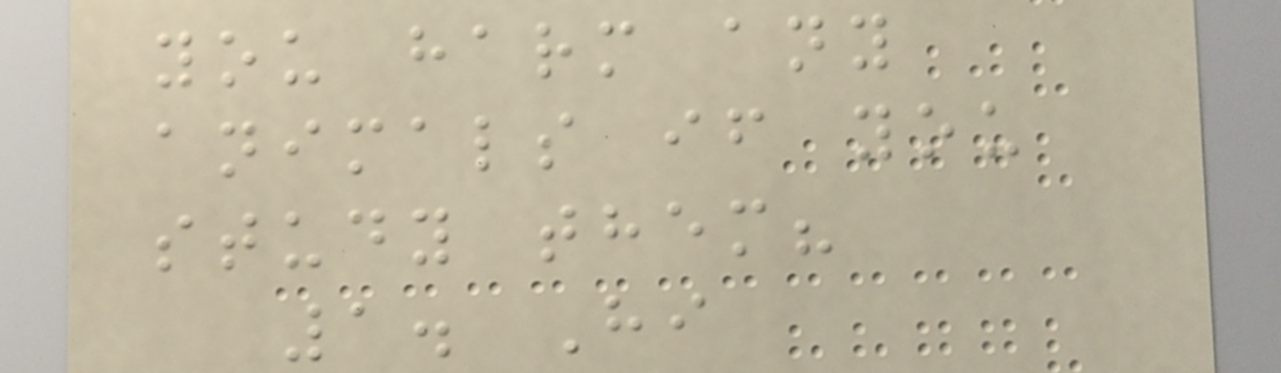you harm any
animals if you
study them?
1. Hi
